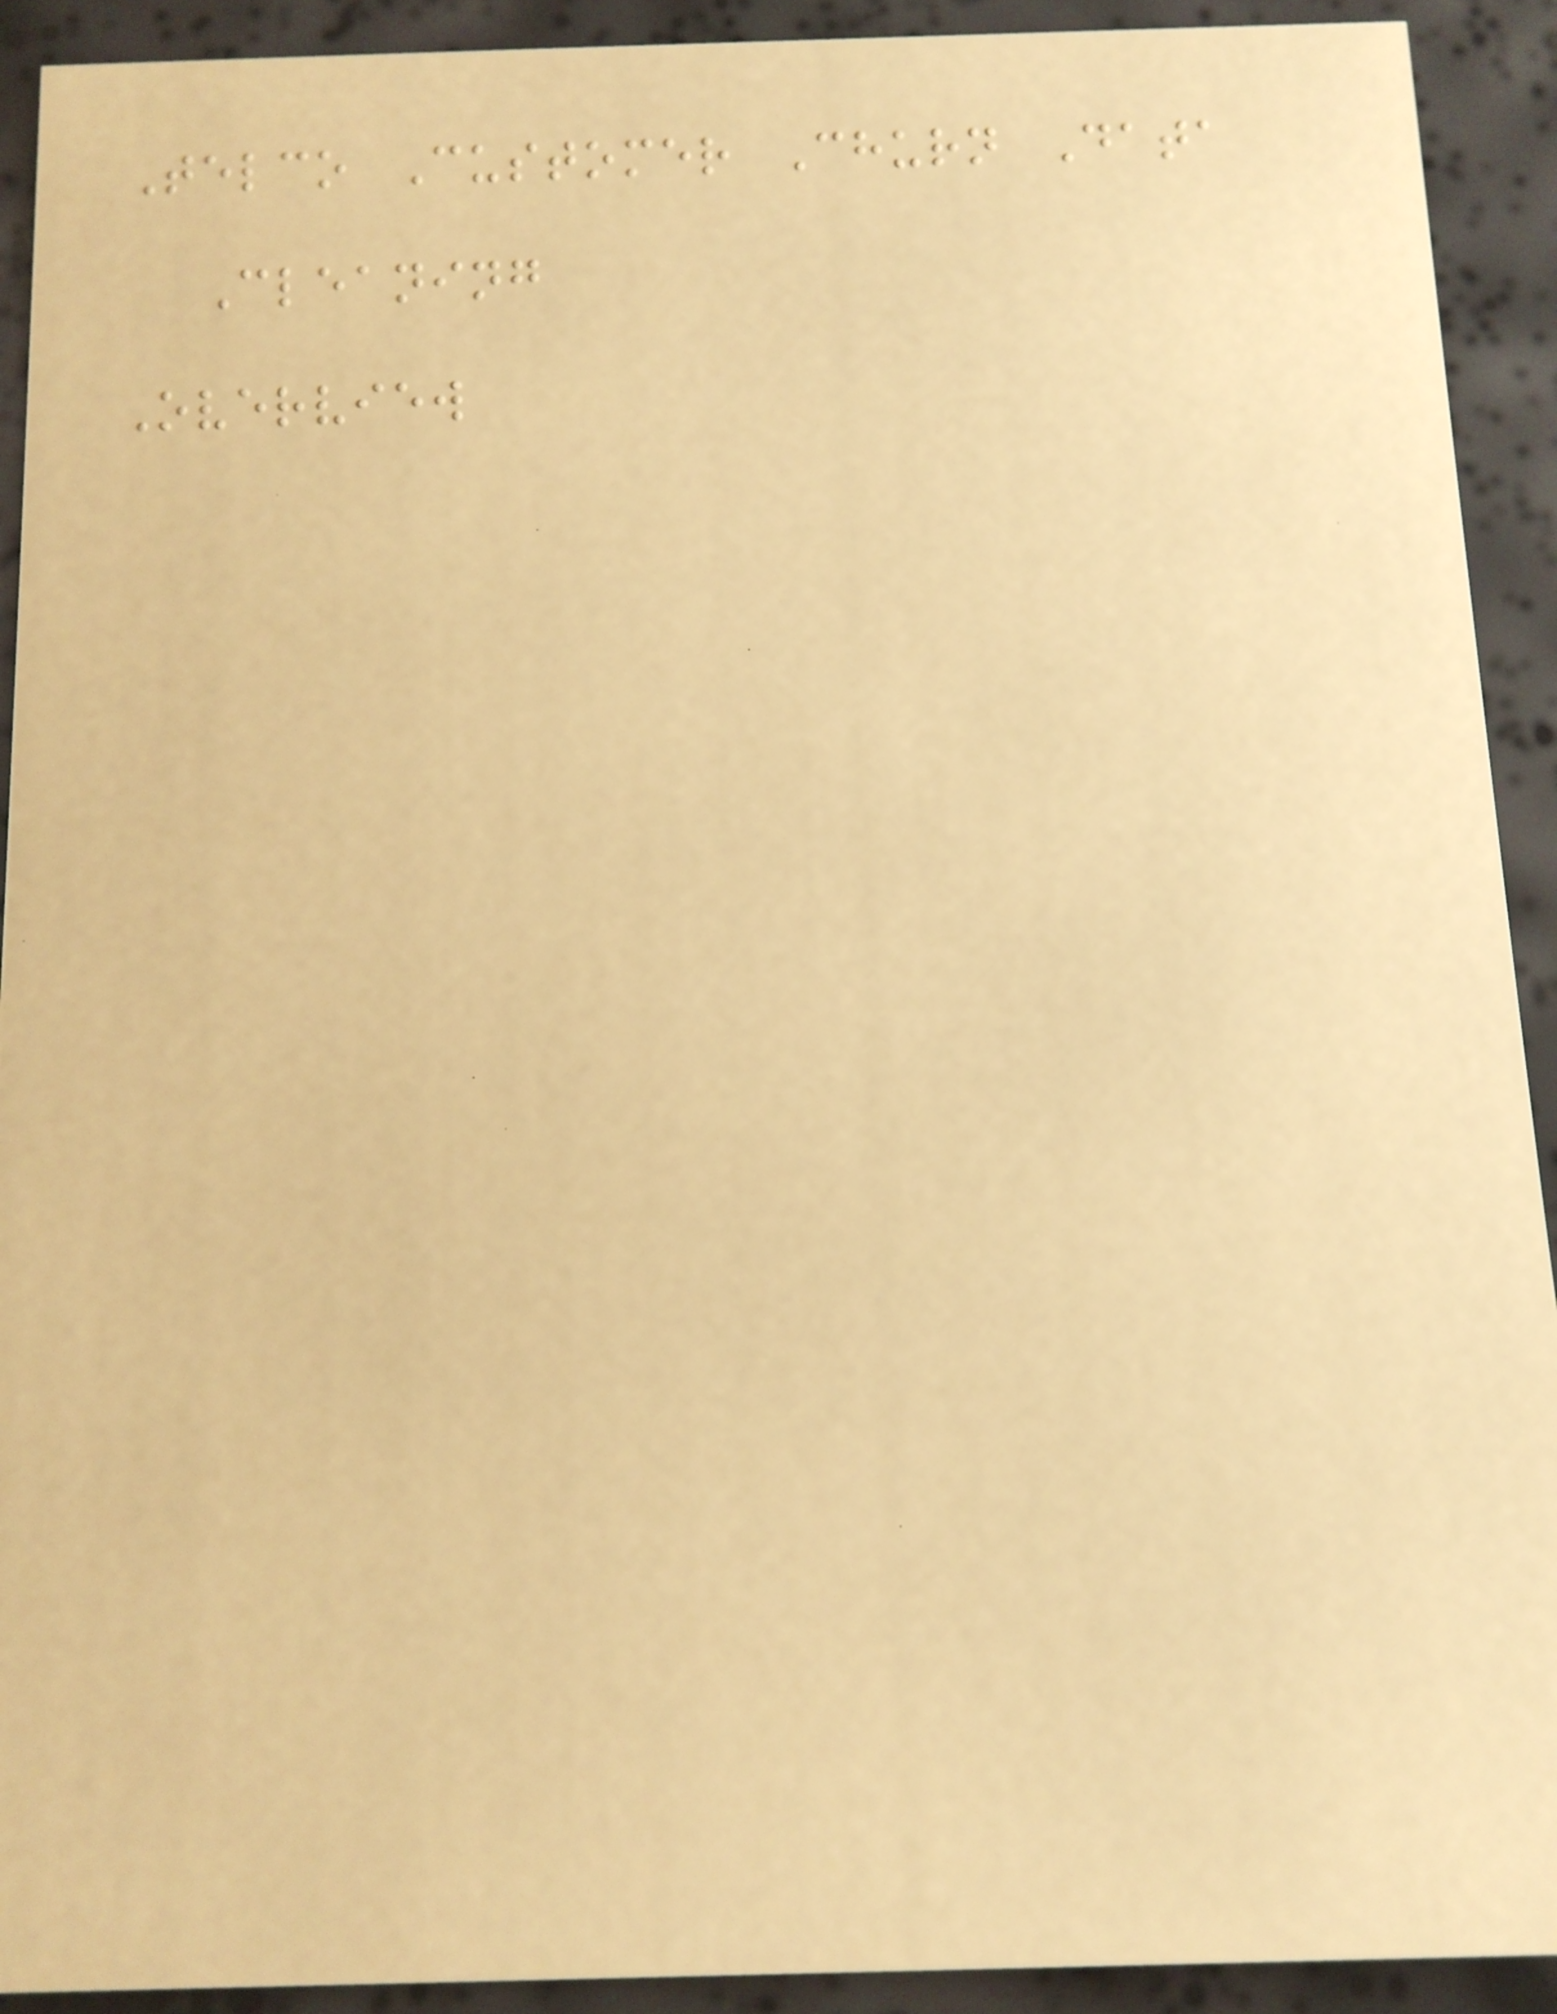Telco Customer Churn Data
Cleaning
Overview
